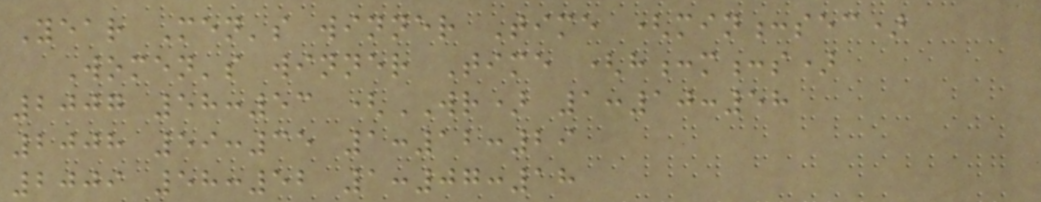Year Men's winner Time (min:sec)
Women's winner Time (h:m:s)
2007 58:53 (WR) 1:10:58
2008 59:35 1:12:29
2009 58:52 1:07:18
